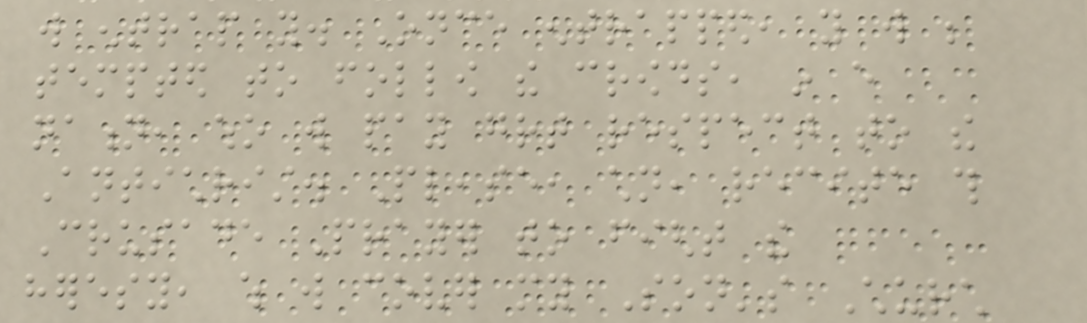will entrap you. Once entrapped, you will be
tempted to follow the crowds, in every
nation, who will pay great respect to the
Antichrist. Please, children, recite this
Crusade Prayer to fight the
heresy, which will cover my Son's Church
